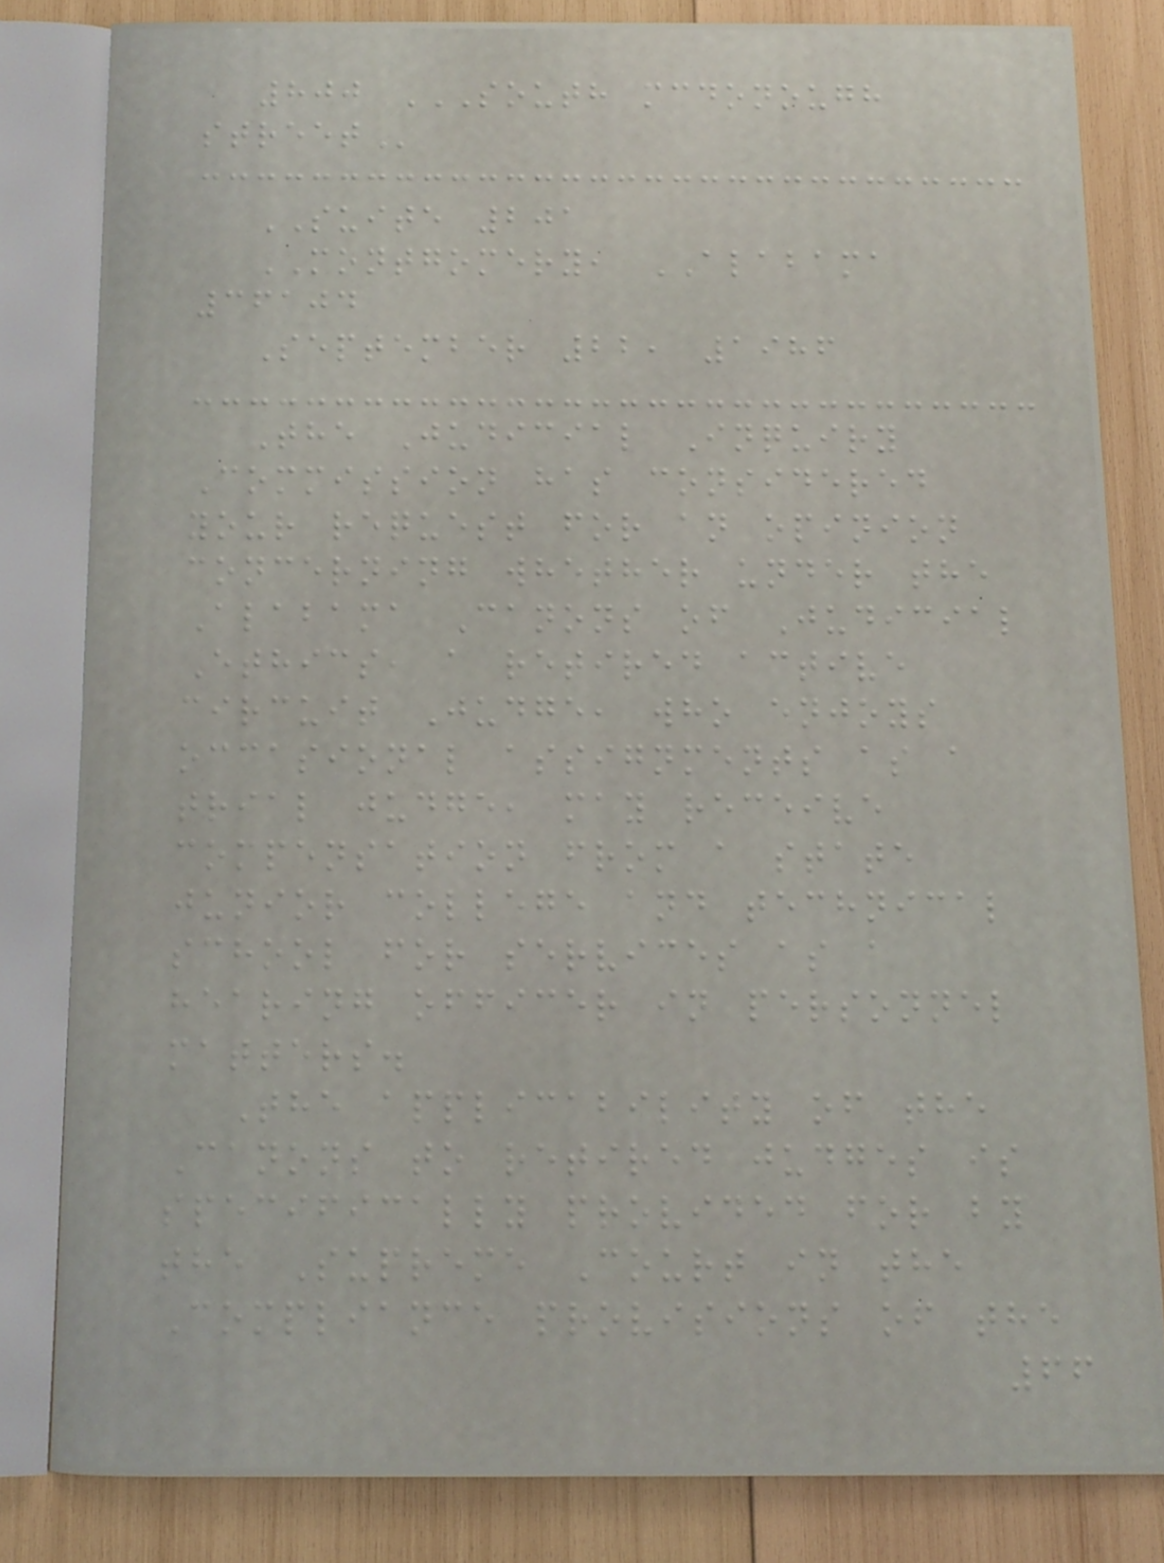800 SOUTH MCDONOUGH
STREET
SUITE 201
MONTGOMERY, ALABAMA
36104
September 22, 1986
The Judicial Inquiry
Commission has considered
your request for an opinion
concerning whether under the
Alabama Canons of Judicial
Ethics, a retired active
circuit Judge, who enjoys
occasional assignments as a
trial judge, may receive
compensation from a state
junior college and technical
school for services as a
hearing officer in personnel
matters.
The applicability of the
Canons to retired judges is
specifically provided for by
the Supreme Court in the
Compliance provisions of the
66
